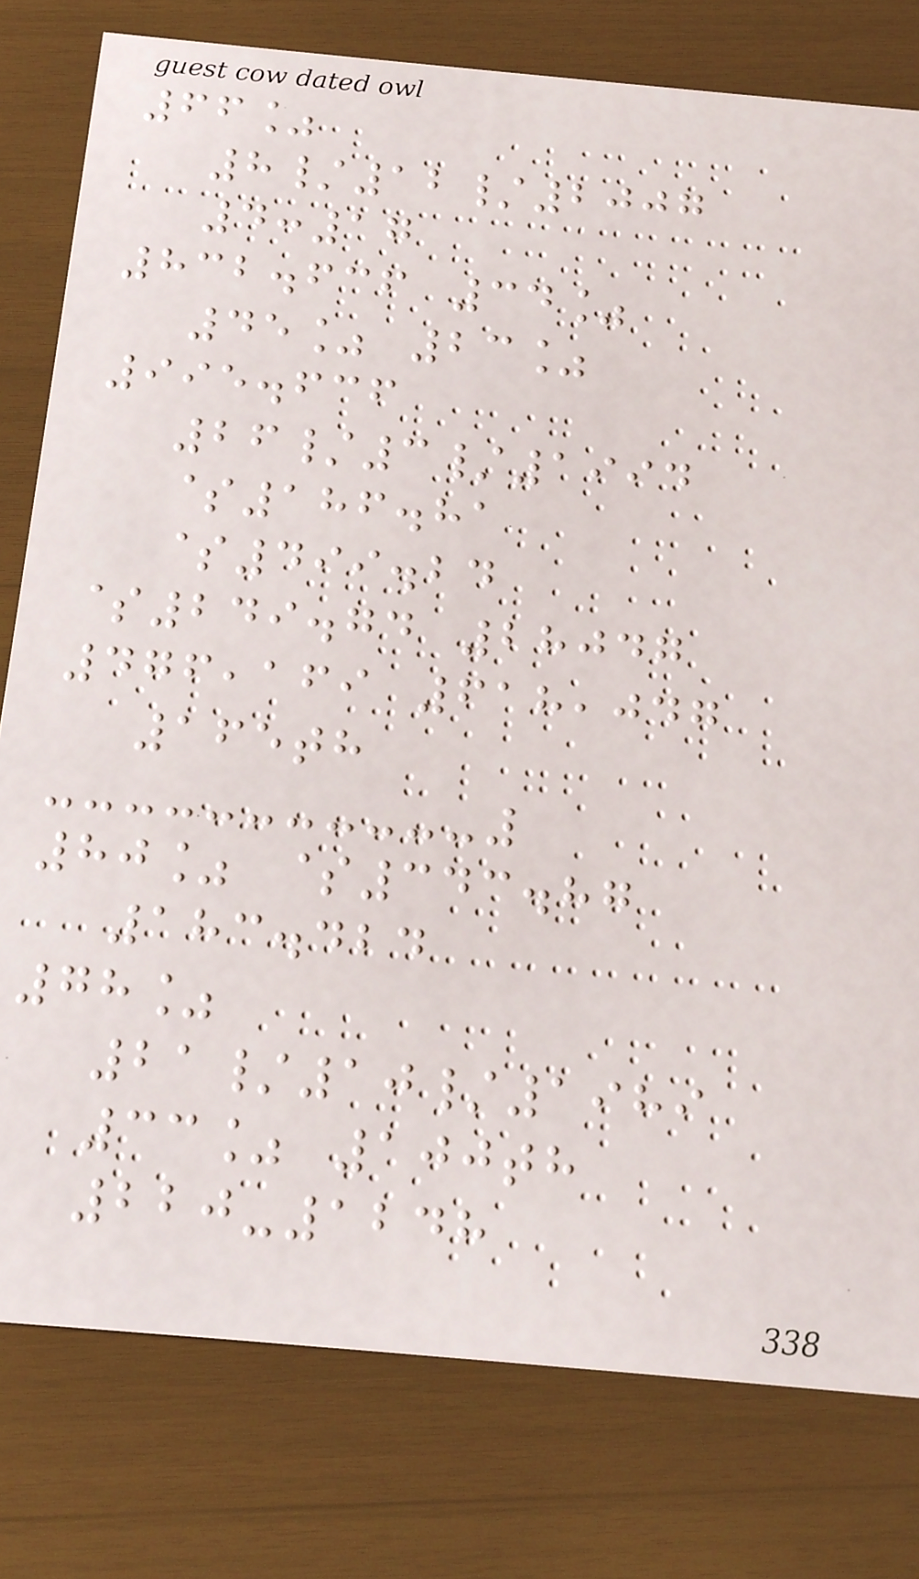66%
8/12/2007
4:17
832.636 34%
45% 23%
995.636
26/3/1994
$186.81
$499.24
$249.74 28047
476,169 618,047
165th
80% $343.87
183.424
78%
21/10/1989
33% 100th
220-1248
